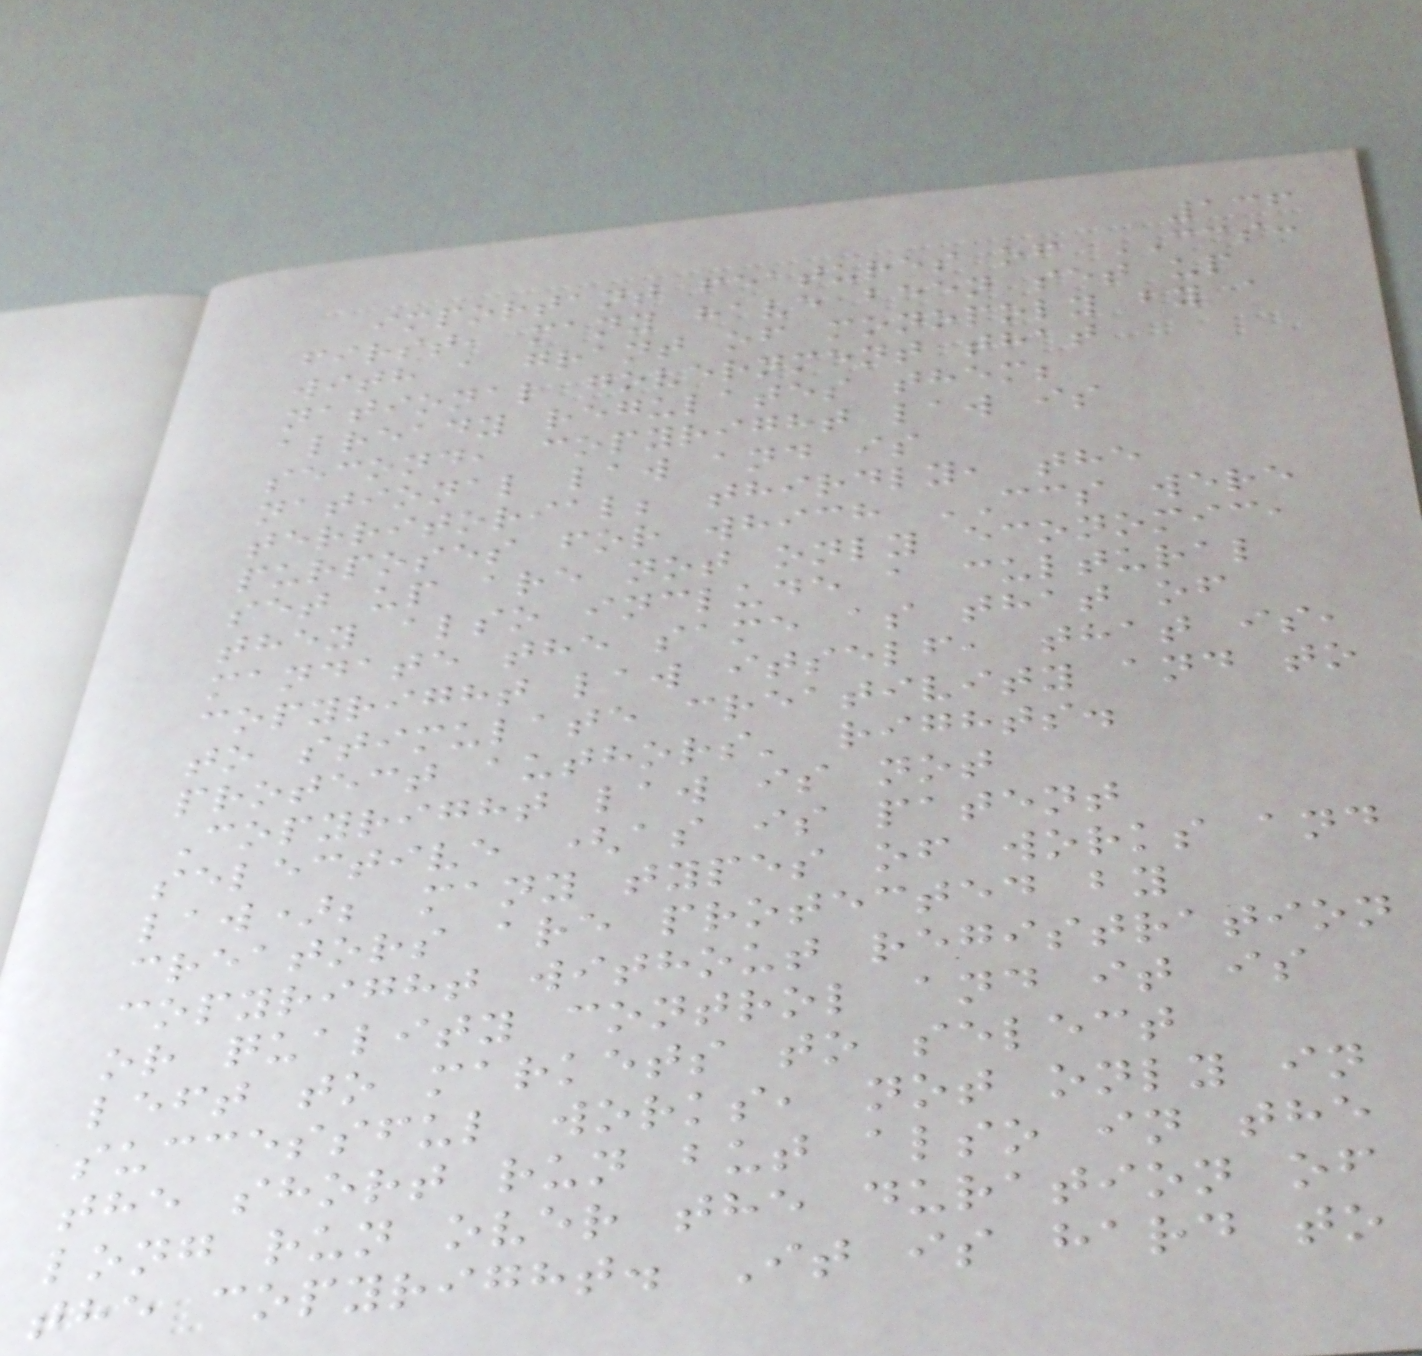136
important features of CCS:
first, many have been set up
with a grant of monopoly by a
national government that
already regulates them;
second, copyright law is
national law and is
territorial; thirdly, the
purposes for which CCS were
set up are not only economic,
they also include a cultural
mandate the same as that of
copyright law itself, that is,
to stimulate creativity and to
protect authors' rights.
Copyright law is not
selective (as is patent
law); many types of works and
creators are protected by
copyright without registration
or quality control and it is
left to markets to select
successful works, not only in
the short run but also in the
long run over the duration of
the copyright. It is hard to
